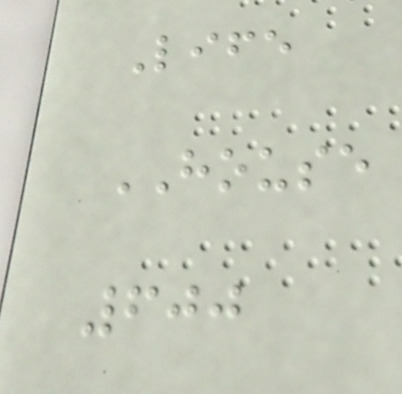Life
HOUSE
600
